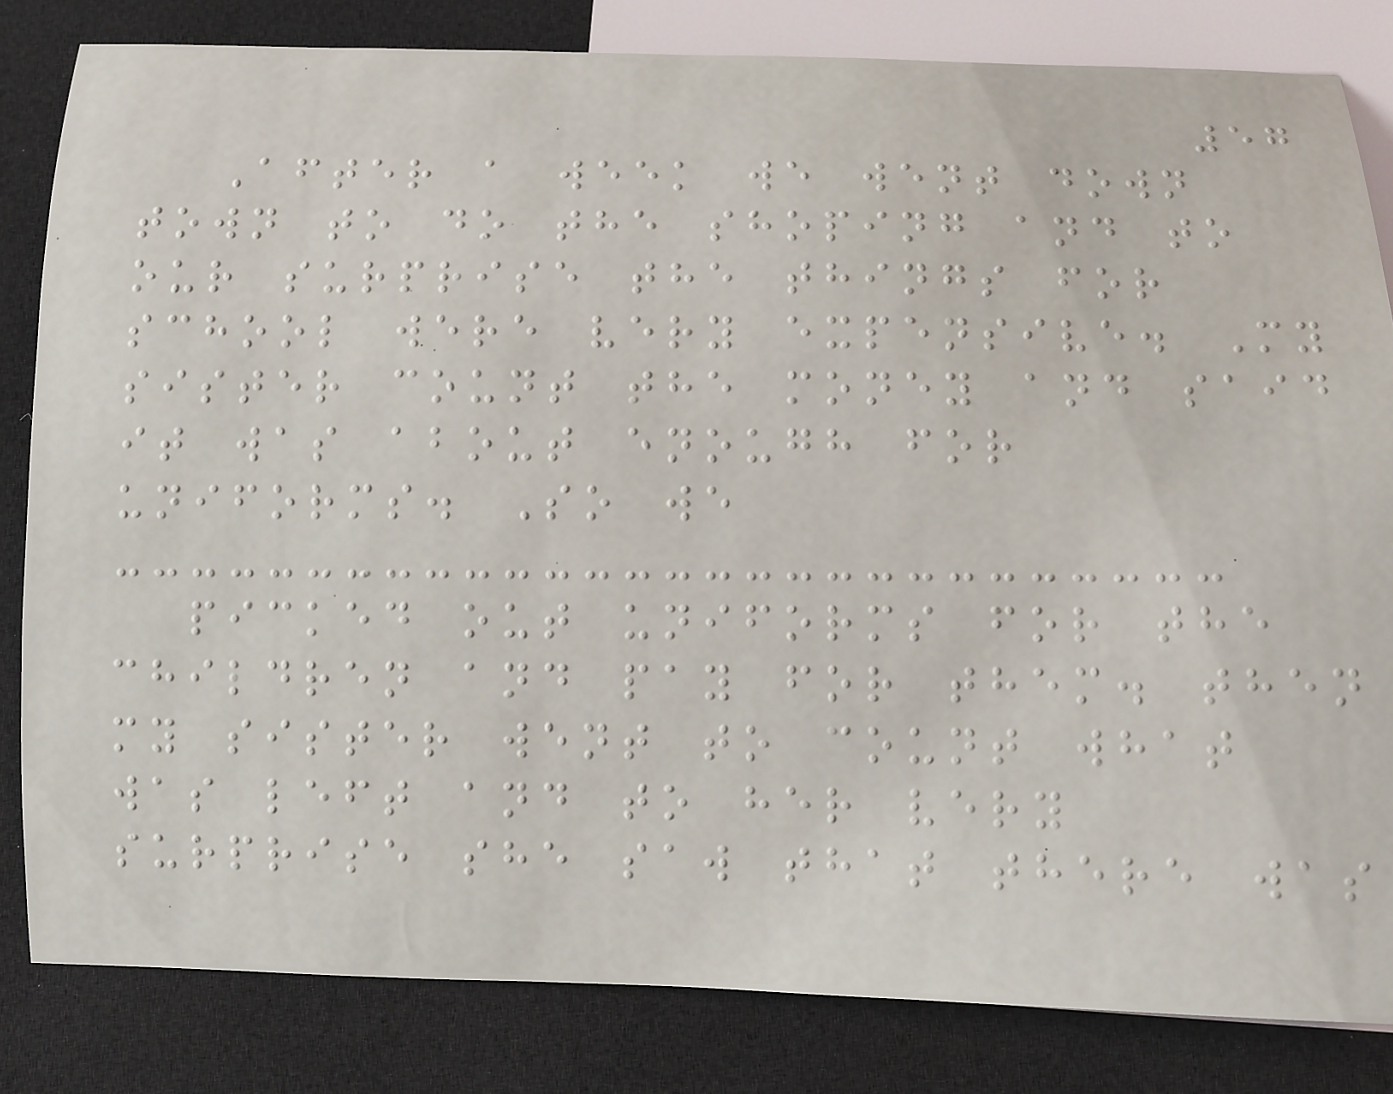57
After a week we went down
town to do the shoping and to
our surprise the things for
school were very expensive. My
sister count the money and said
it was about enough for
uniforms. So we
picked out uniforms for the
children and pay for them. then
my sister went to count what
was left and to her very
surprise she saw that there was
